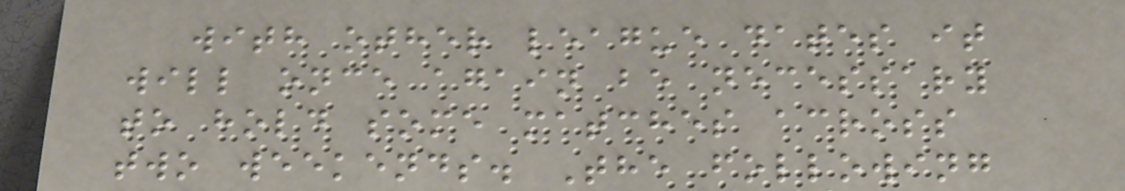with other league dates it
will once again be necessary
to hold some matches across
two weekends. The following
